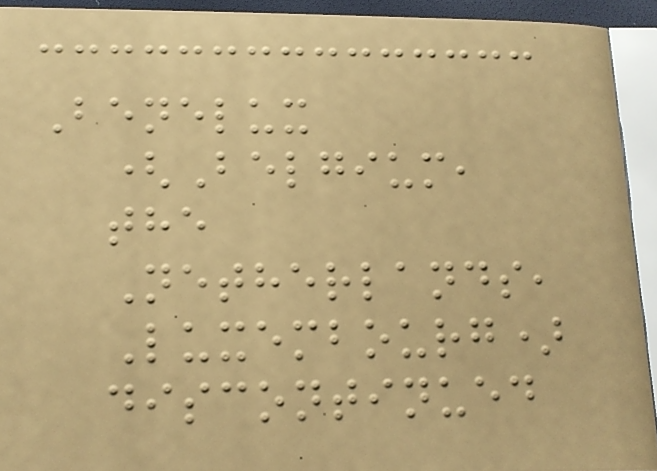Benelux
(Belgium,
the
Netherlands,
Luxembourg)
discontinued
